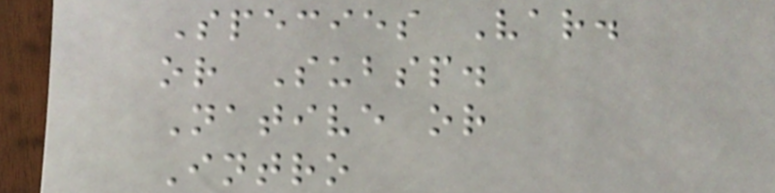Species Var.
or Subsp.
Native or
Intro
